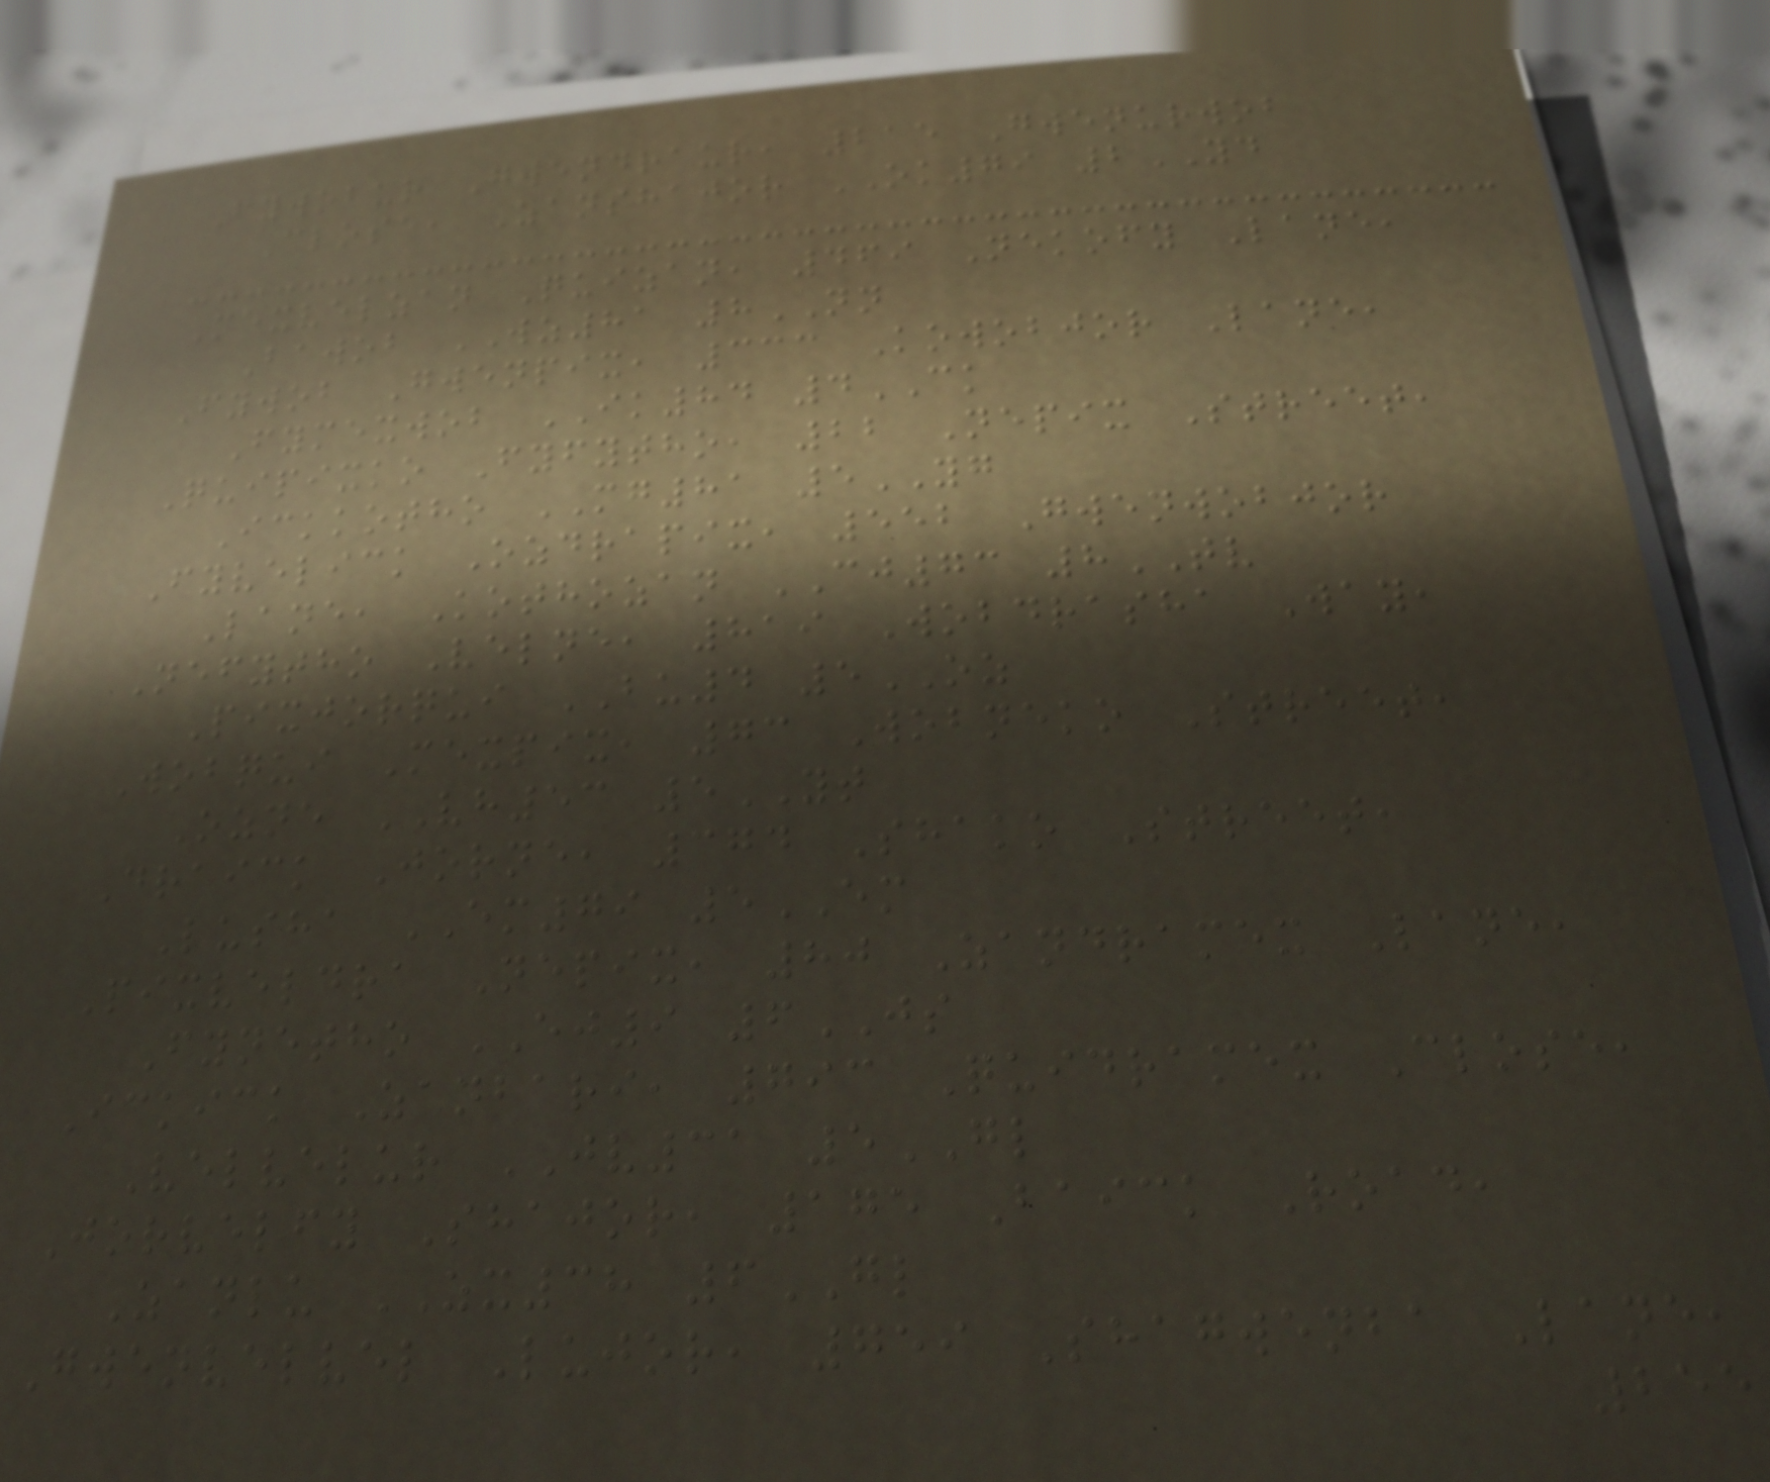Fywobur Gwendraur, 215 Gwenurwob
Close, Zanshajor OK79 2YD
Mexvelzan Quizan, 469 Nekofy Lane,
Bawob WZ81 8NN
Fywob Gwenpix, 333 Kowobjor Lane,
Fymexwob IK84 4CK
Quipixko Fyfytho, 22 Nepix Street,
Ickkotho MG81 5YG
Fyvelick Ozdrapix, 552 Gwenwobjor
Lane, Kothozan CJ73 8TV
Nefytho Velne, 819 Wobdrasha Way,
Pixjorqui BU4 5OZ
Wobqui Mexpix, 73 Wobneko Street,
Ozne VH53 5YT
Draick Jorne, 374 Shako Street,
Lusha EM79 5EM
Pixveldra Nepix, 80 Zandramex Lane,
Fynetho EJ9 6JS
Ickick Zanbari, 793 Quidramex Close,
Velvelur JV31 5GL
Jorvelfy Shajor, 175 Baick Road,
Zanlu ZX38 6GL
Gwenvelvel Lujor, 759 Shagwenba Lane,
255
